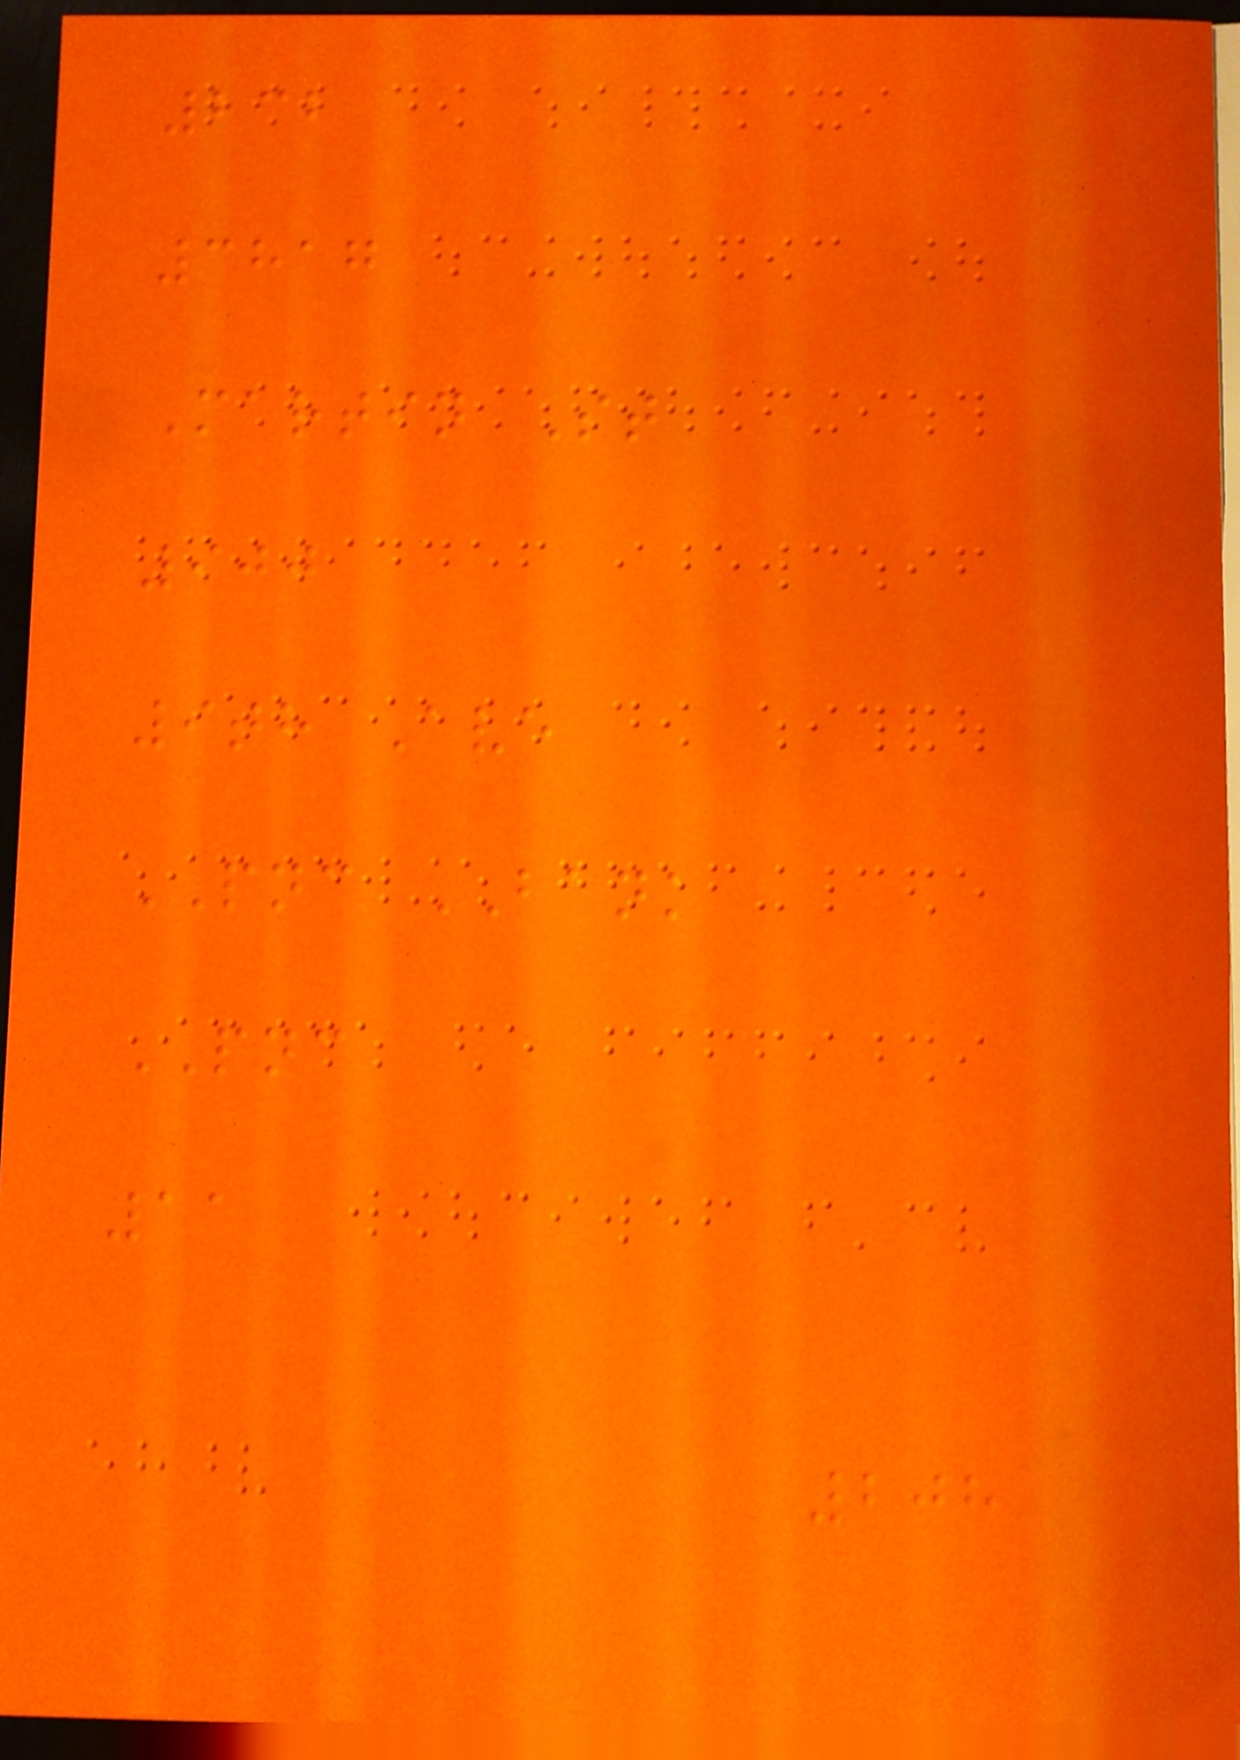232
3817
Martin St
900
9th Ave
PNC BANK
PNC
11
208
